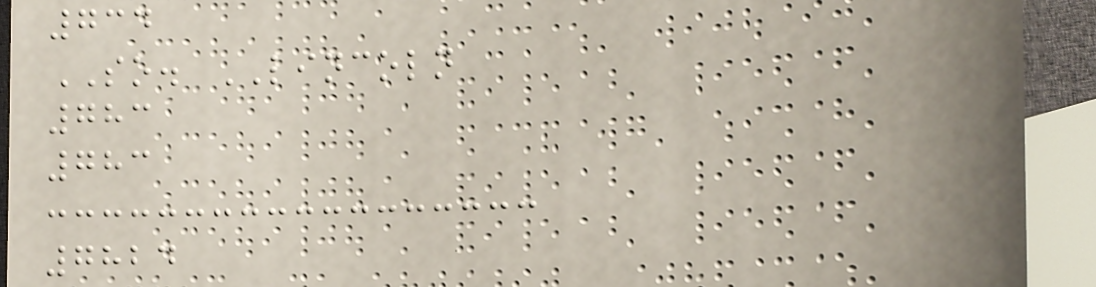734
SO. LINCOLN
783
783
7824
